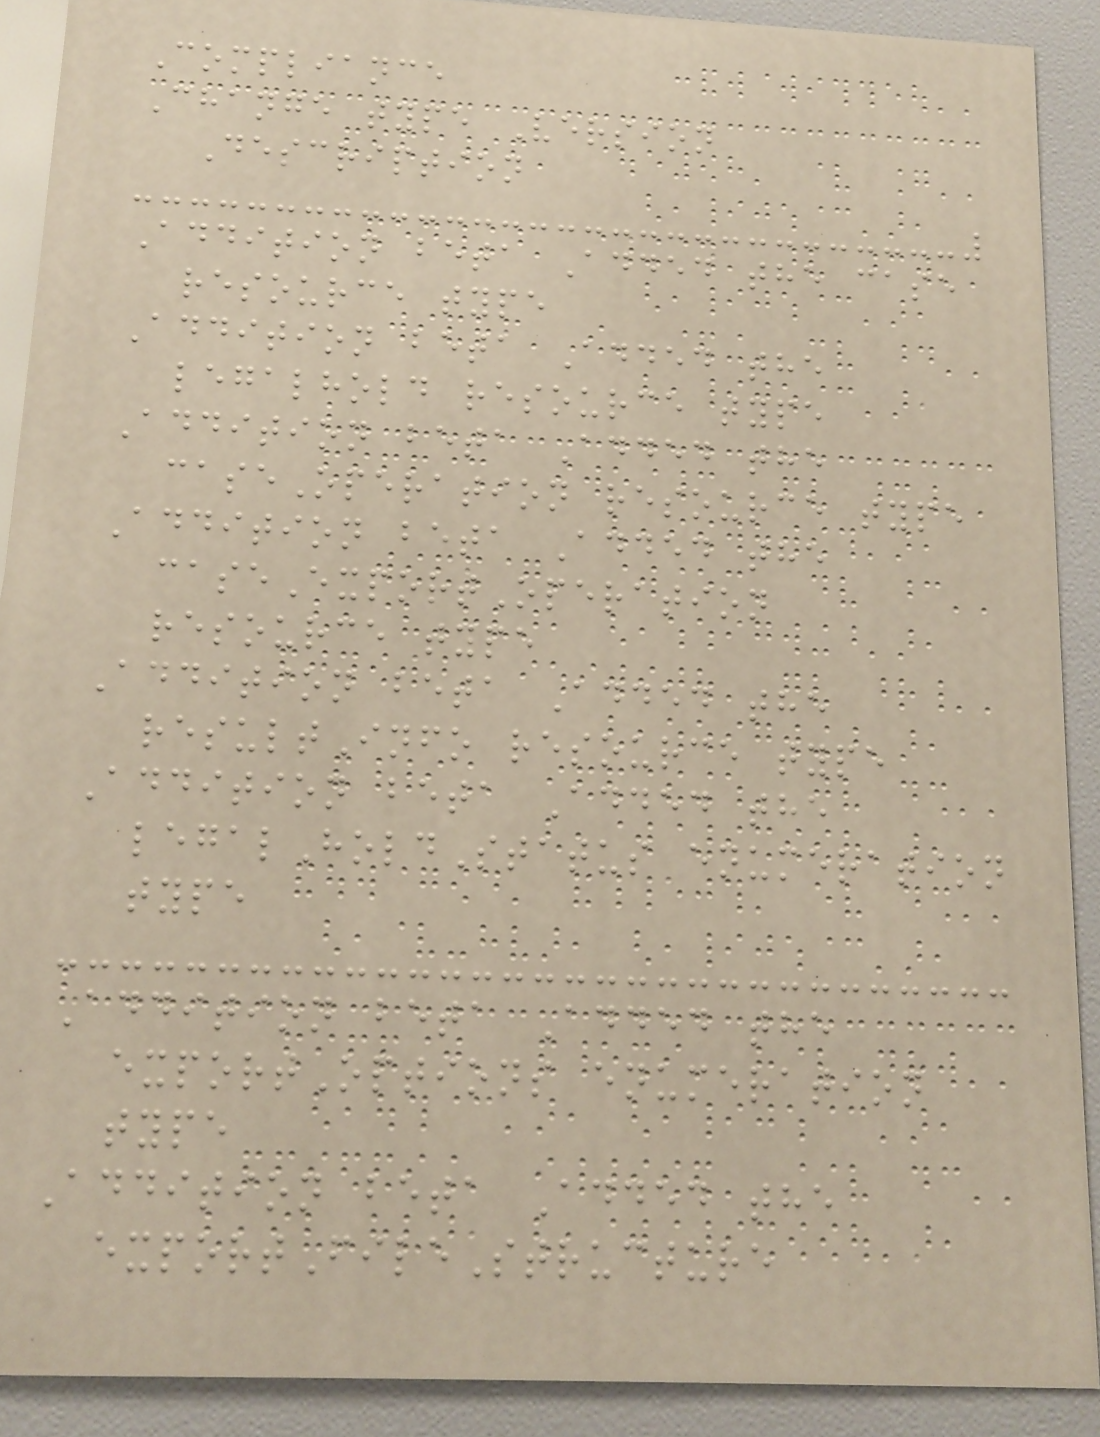Compliance
Change type Version
Description
Addition beta Added the case
resource type
Addition beta Added the
legalhold resource type
Addition beta Added the
caseOperation resource type
Addition beta Added the
caseExportOperation
resource type
Addition beta Added the
resultInfo resource type
Addition beta Added the
legalHoldStatus enumeration
type
Addition beta Added the
exportOptions enumeration
type
Addition beta Added the
exportFileStructure
